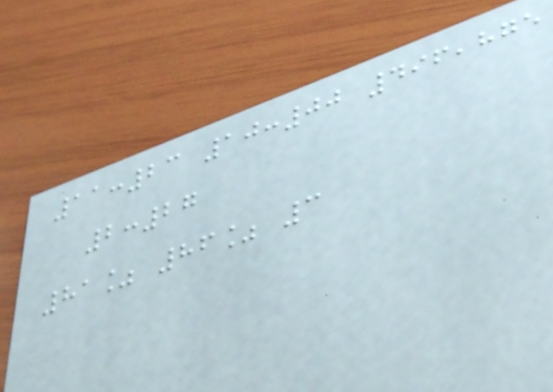11:23 10:00 496,875
2:27
81% 86% 3
